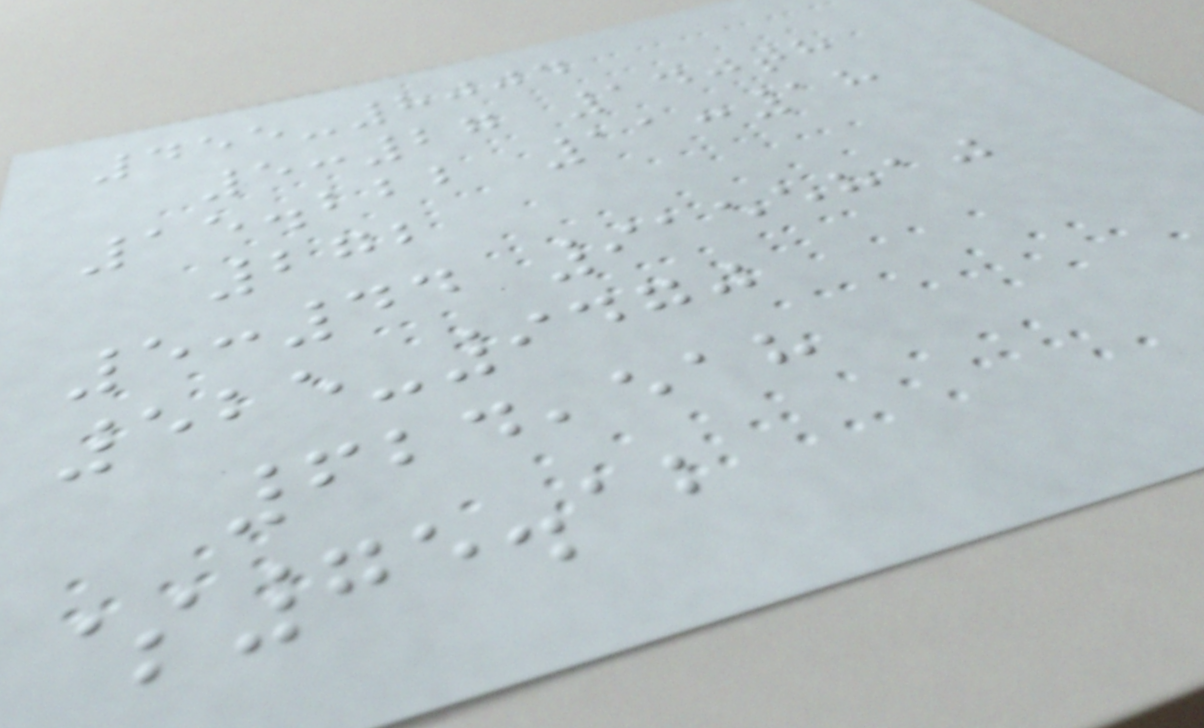455-8004
5:27 140th
15.222 11:18
272
5:44 9155810
525-9470
624,518
$75.12
